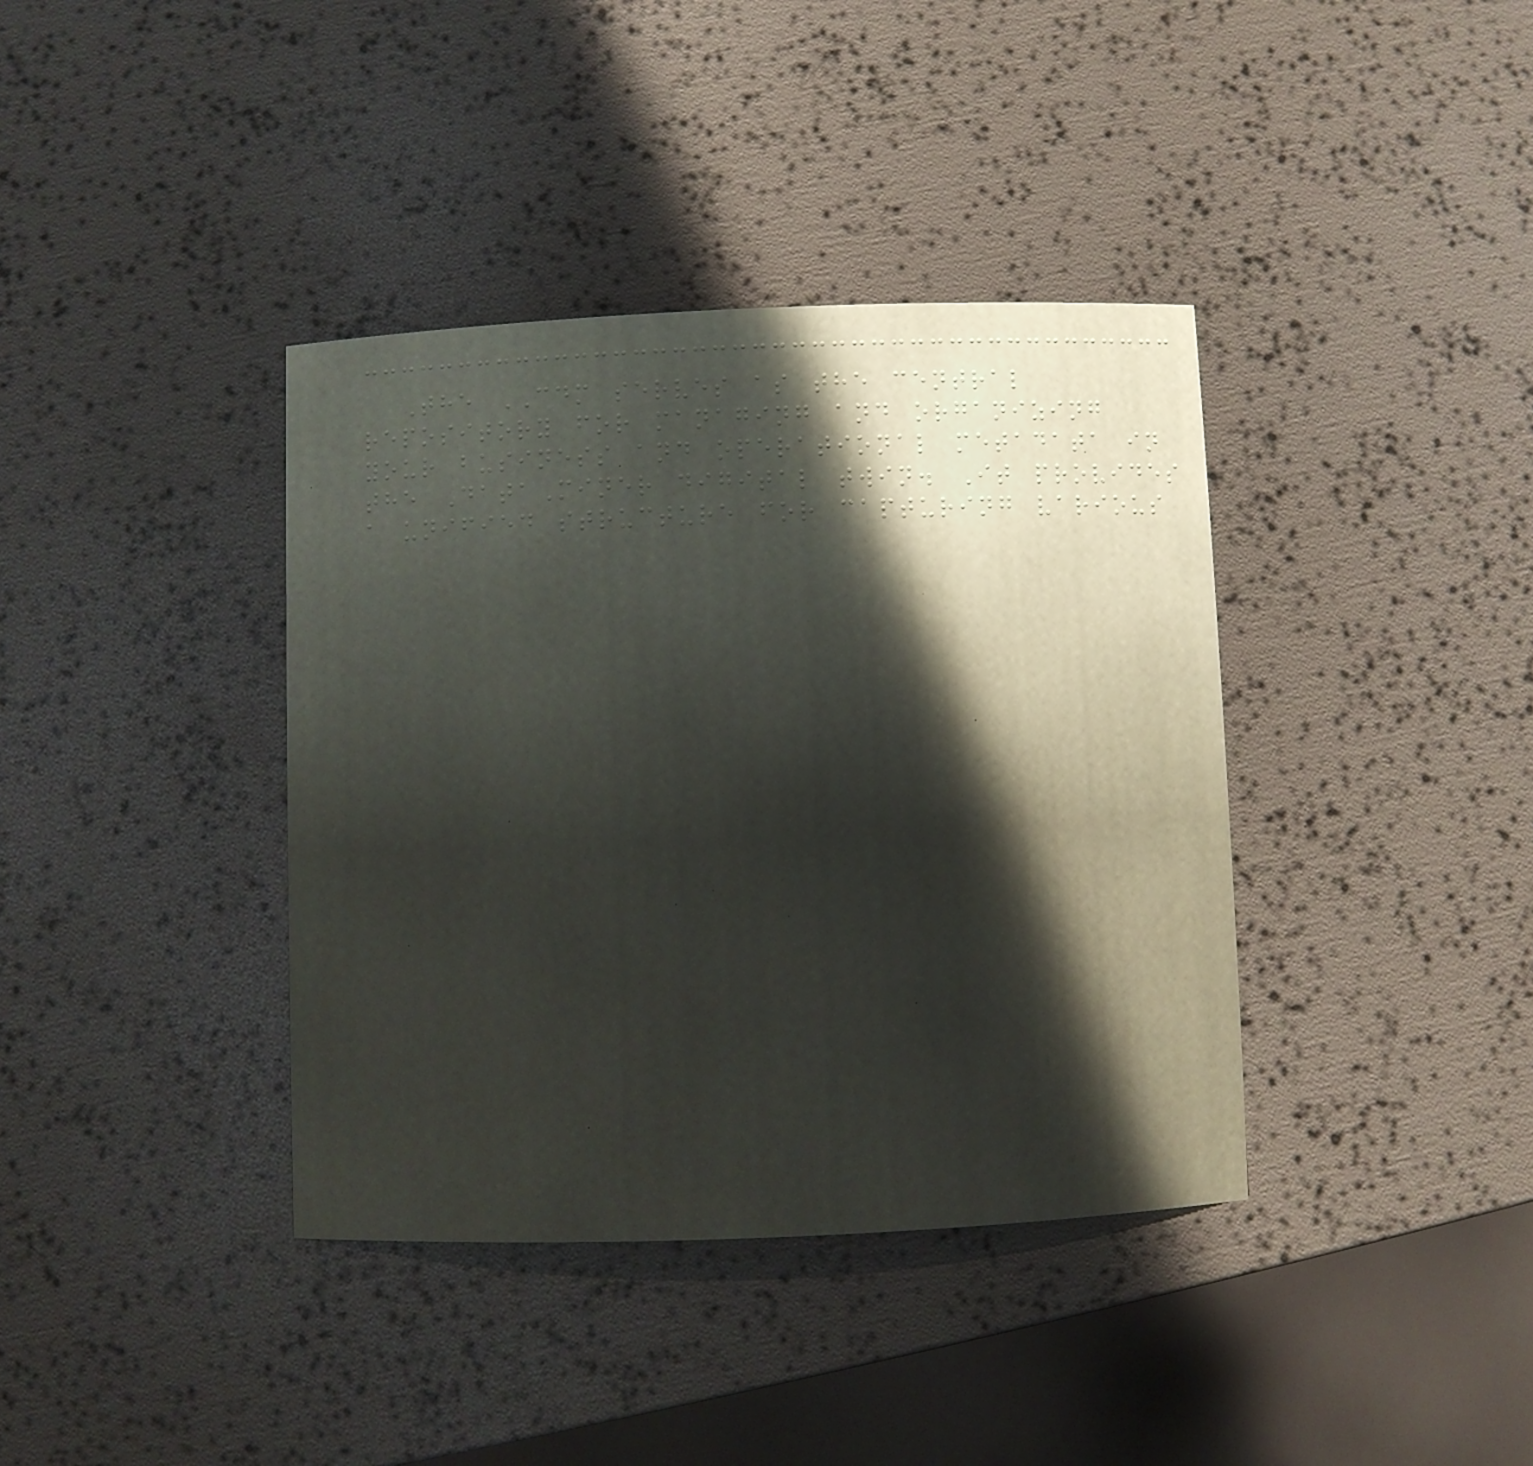The CDM serves as the central
repository for managing and organizing
your business and operational metadata in
the DataMiner digital twin. It provides
a unified structure for capturing various
